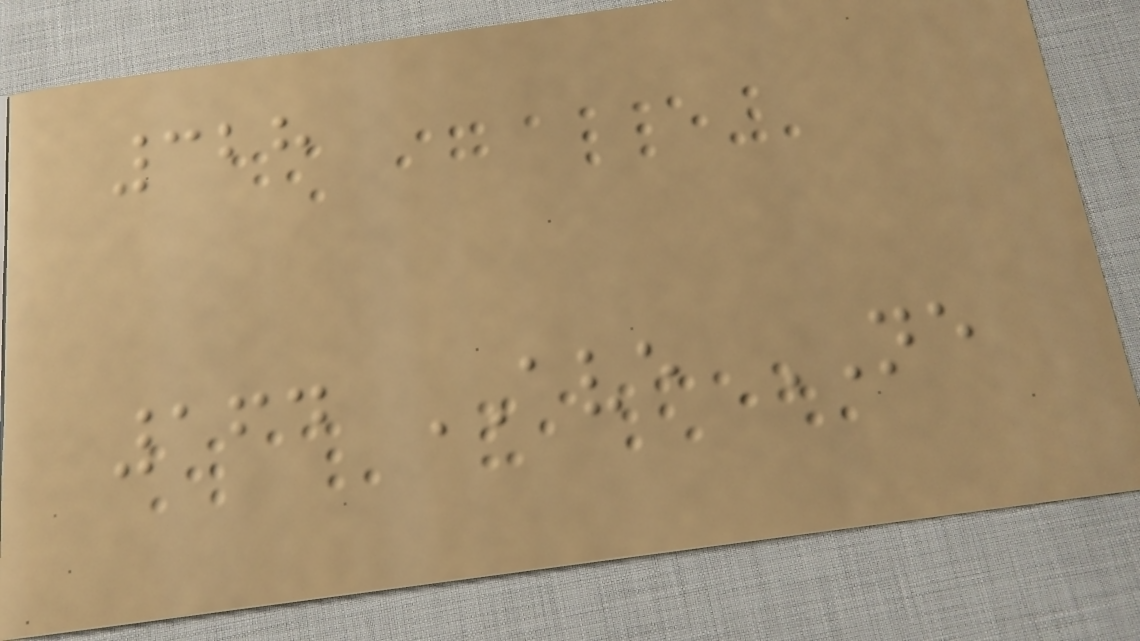328
164 AVE NE
